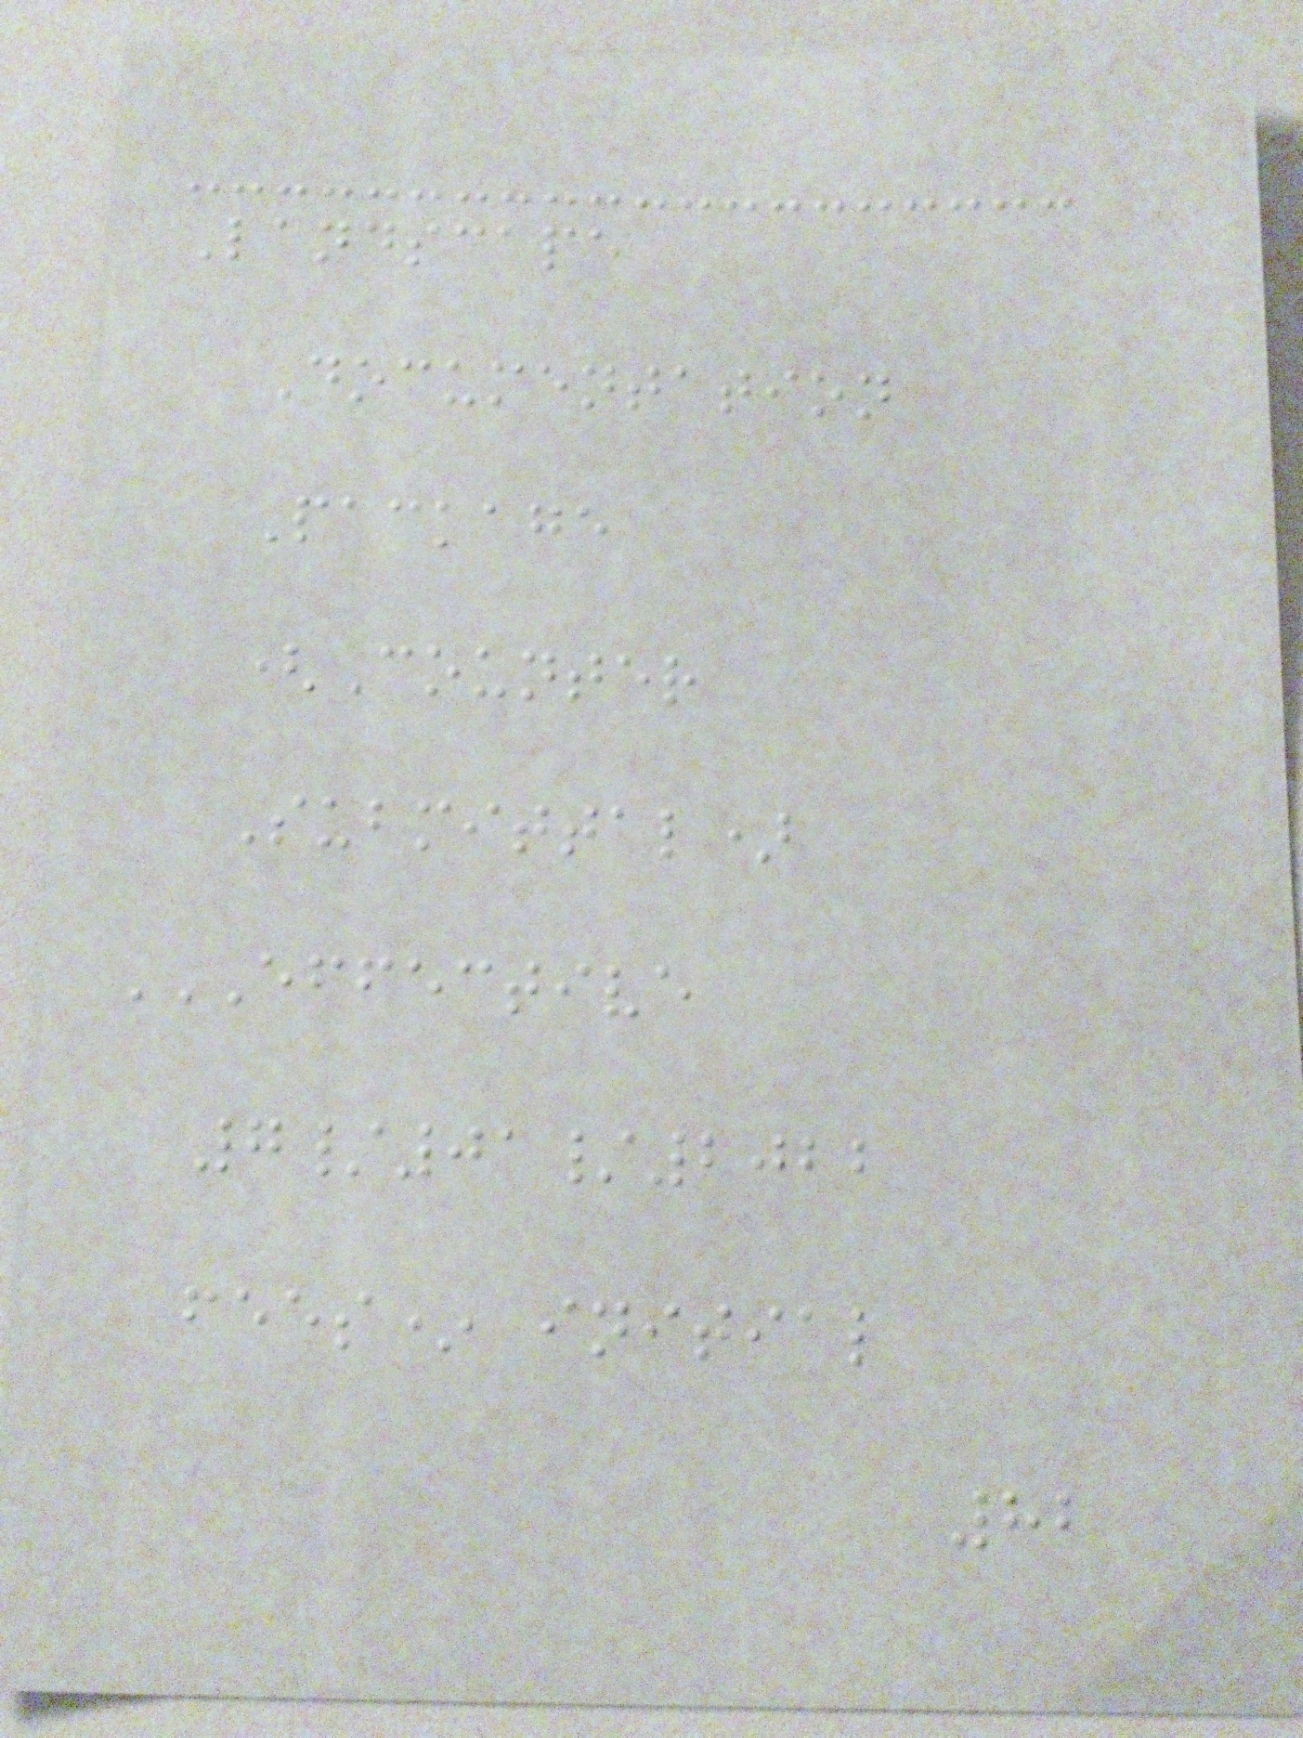Landscape
Documentation
Package
(Counter
Submittal)
EFFECTIVE
7/01/2022
FEES* INITIAL
82
